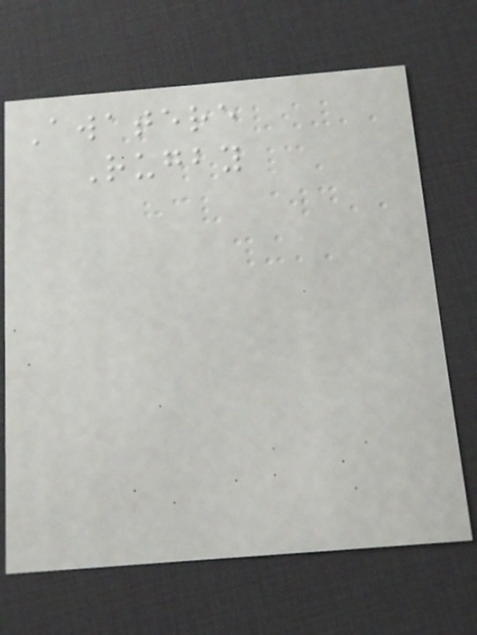Awatere
Rugby
